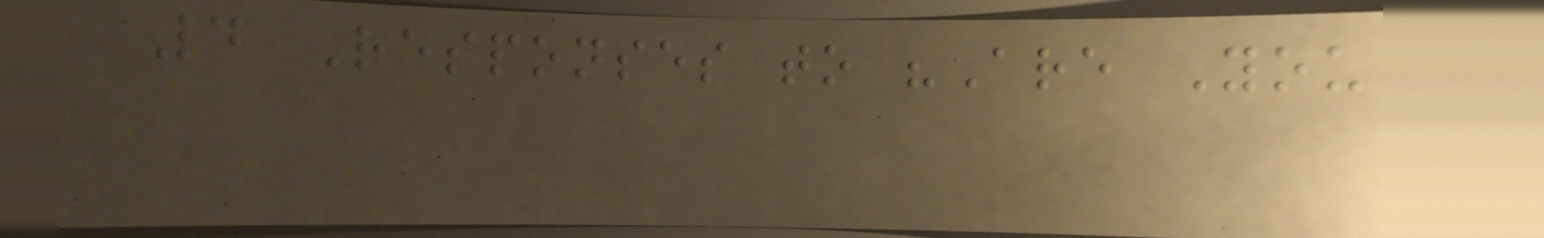4 Responses to "Are You
